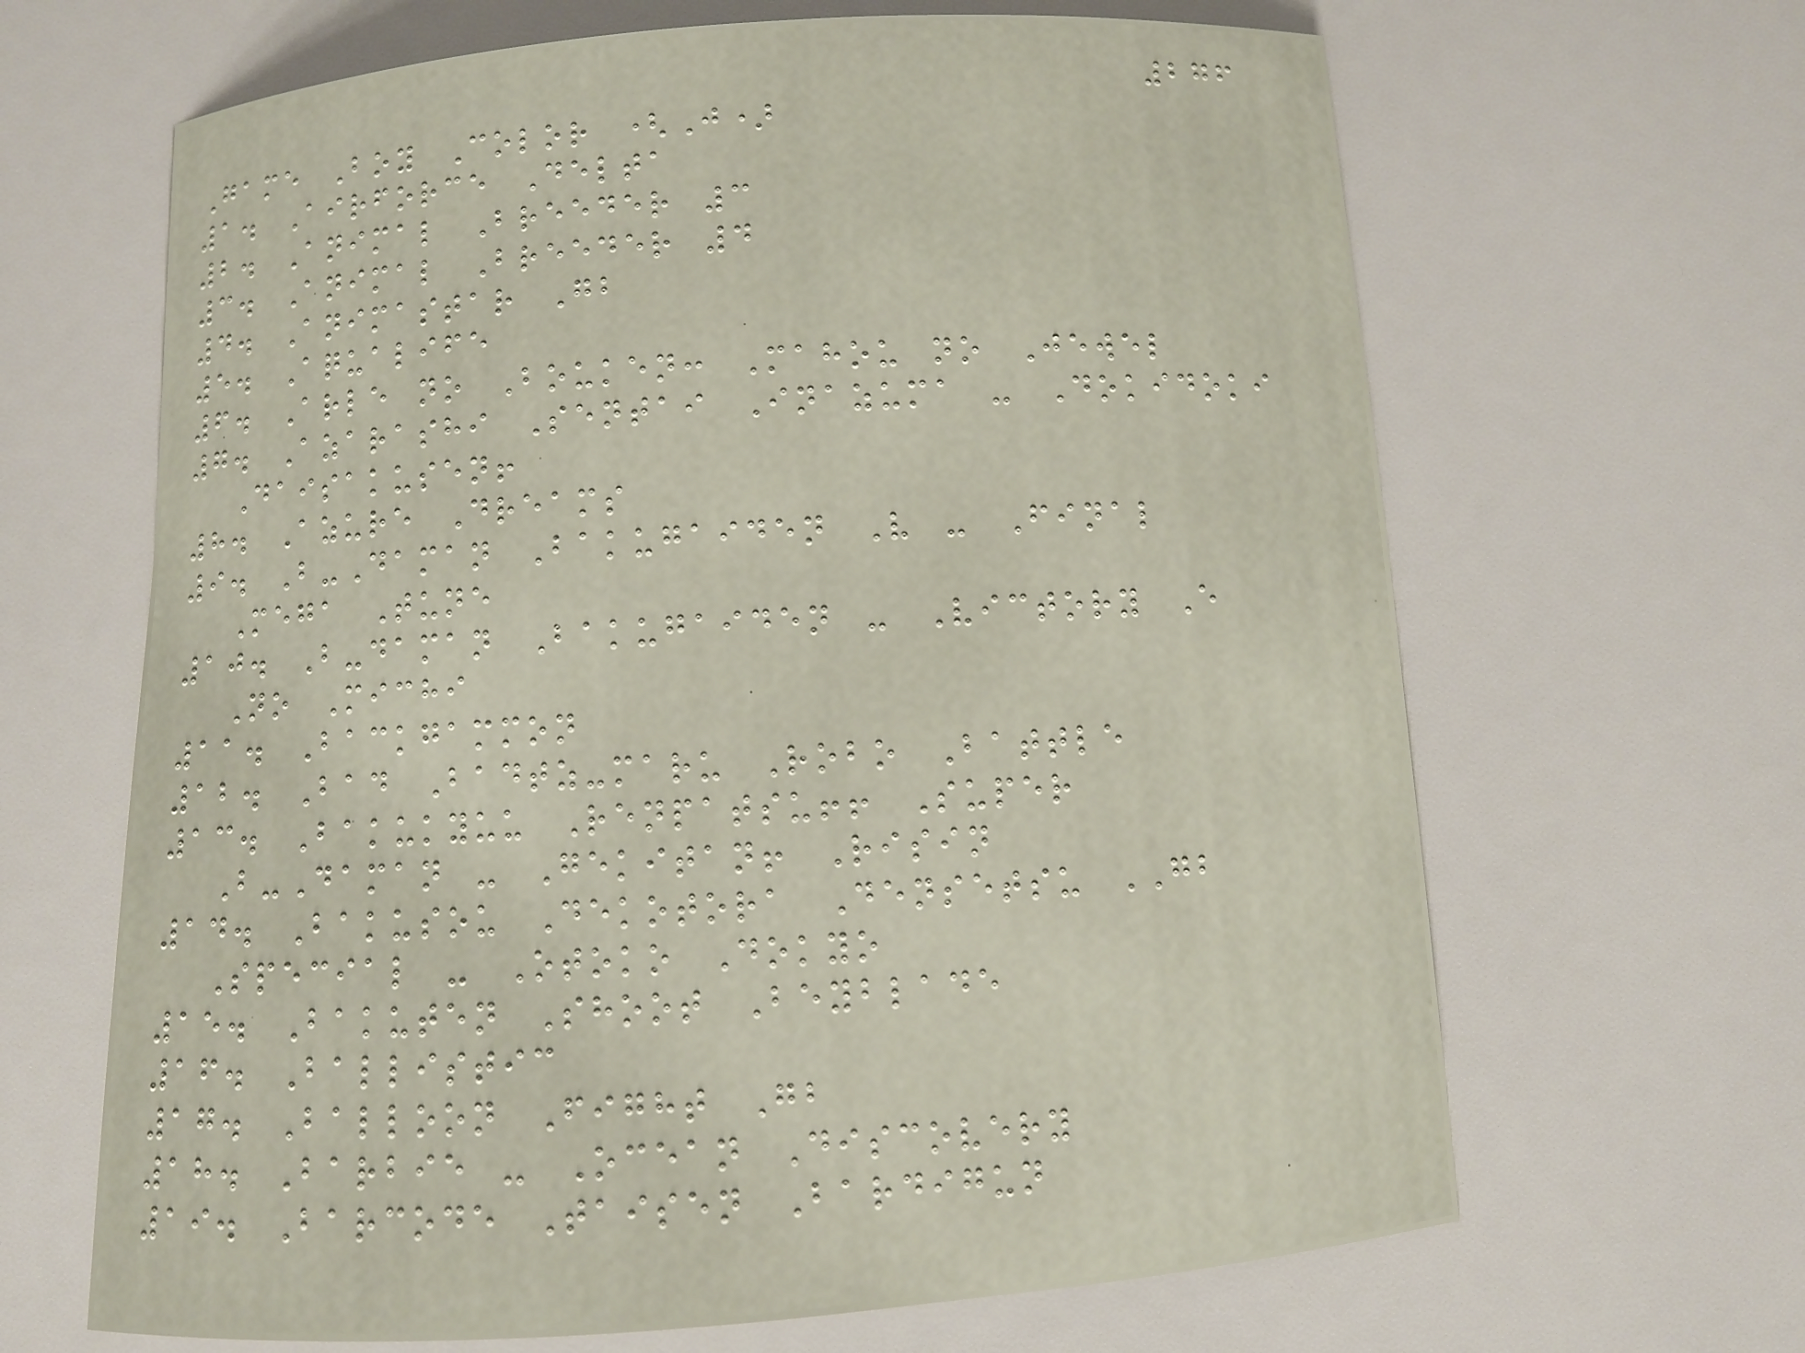276
Game Boy Color (J)
1. Airforce Delta
2. Animal Breeder 3
3. Animal Breeder 4
4. Animastar Gb
5. Aqualife
6. Arle no Bouken: Mahou no Jewel
7. Azarashi Sentai Inazuma - Dokidoki
Daisakusen!
8. Azure Dreams
9. B-Daman Bakugaiden V - Final
Mega Tune
10. B-daman Bakugaiden - Victory E
No Michi
11. Backgammon
12. Bad Badtz-maru Robo Battle
13. Bakukyuu Renpatsu!! Super
B-Daman - Gekitan! Risin
14. Bakusou Dekotora Densetsu GB
Special - Otoko Dokyo
15. Bakuten Shoot Beyblade
16. Ballistic
17. Balloon Fight Gb
18. Barbie - Ocean Discovery
19. Barcode Taisen Bardigun
